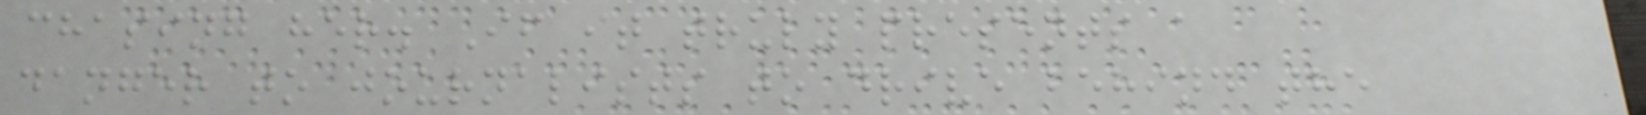chasing her. If it truly presents a
danger to journalists to drive behind the
